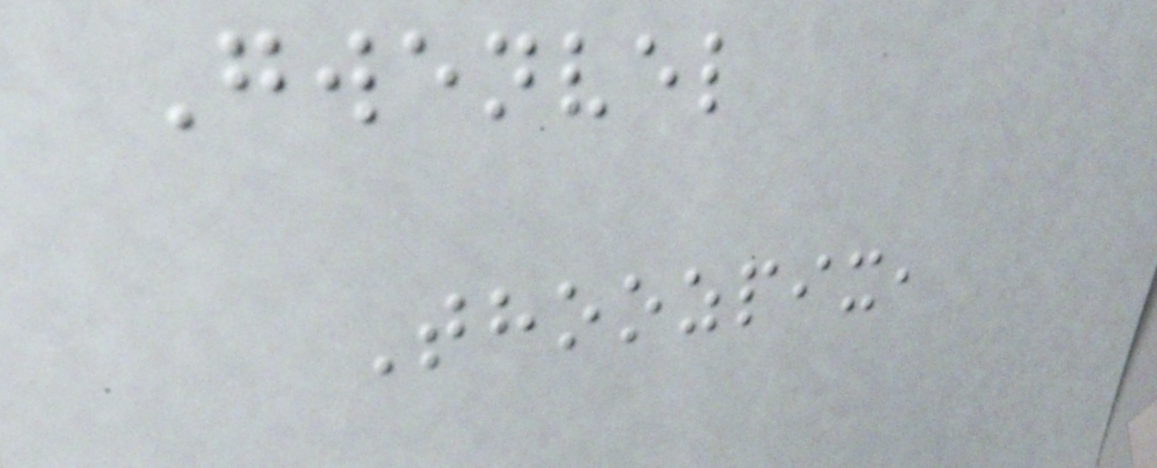Gwenvel
Thoozpix,
